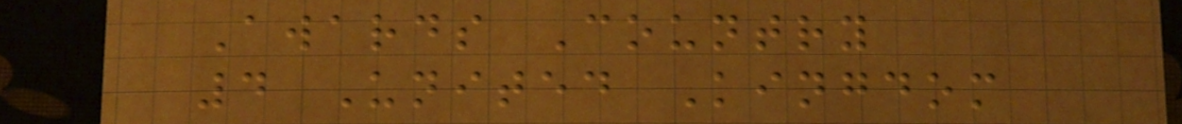Awards Country
4 United Kingdom
